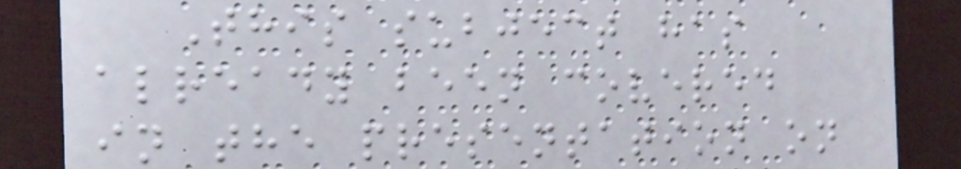This subject has
already been covered
in the presentation on
